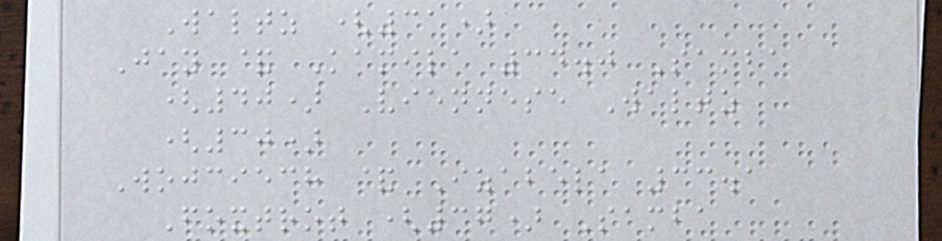Waltz (31)
Jay & Kamila 34.0 Samba
(40) Viennese Waltz
(30)
Wojciech & Izabela 33.1
Foxtrot (37) Samba
